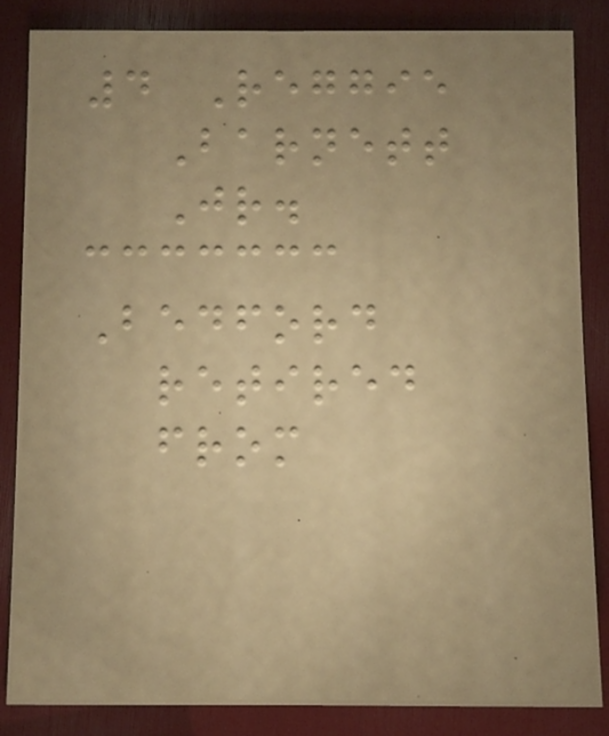4 Reggie
Barnett
Jr.
Bedford
retired
from
